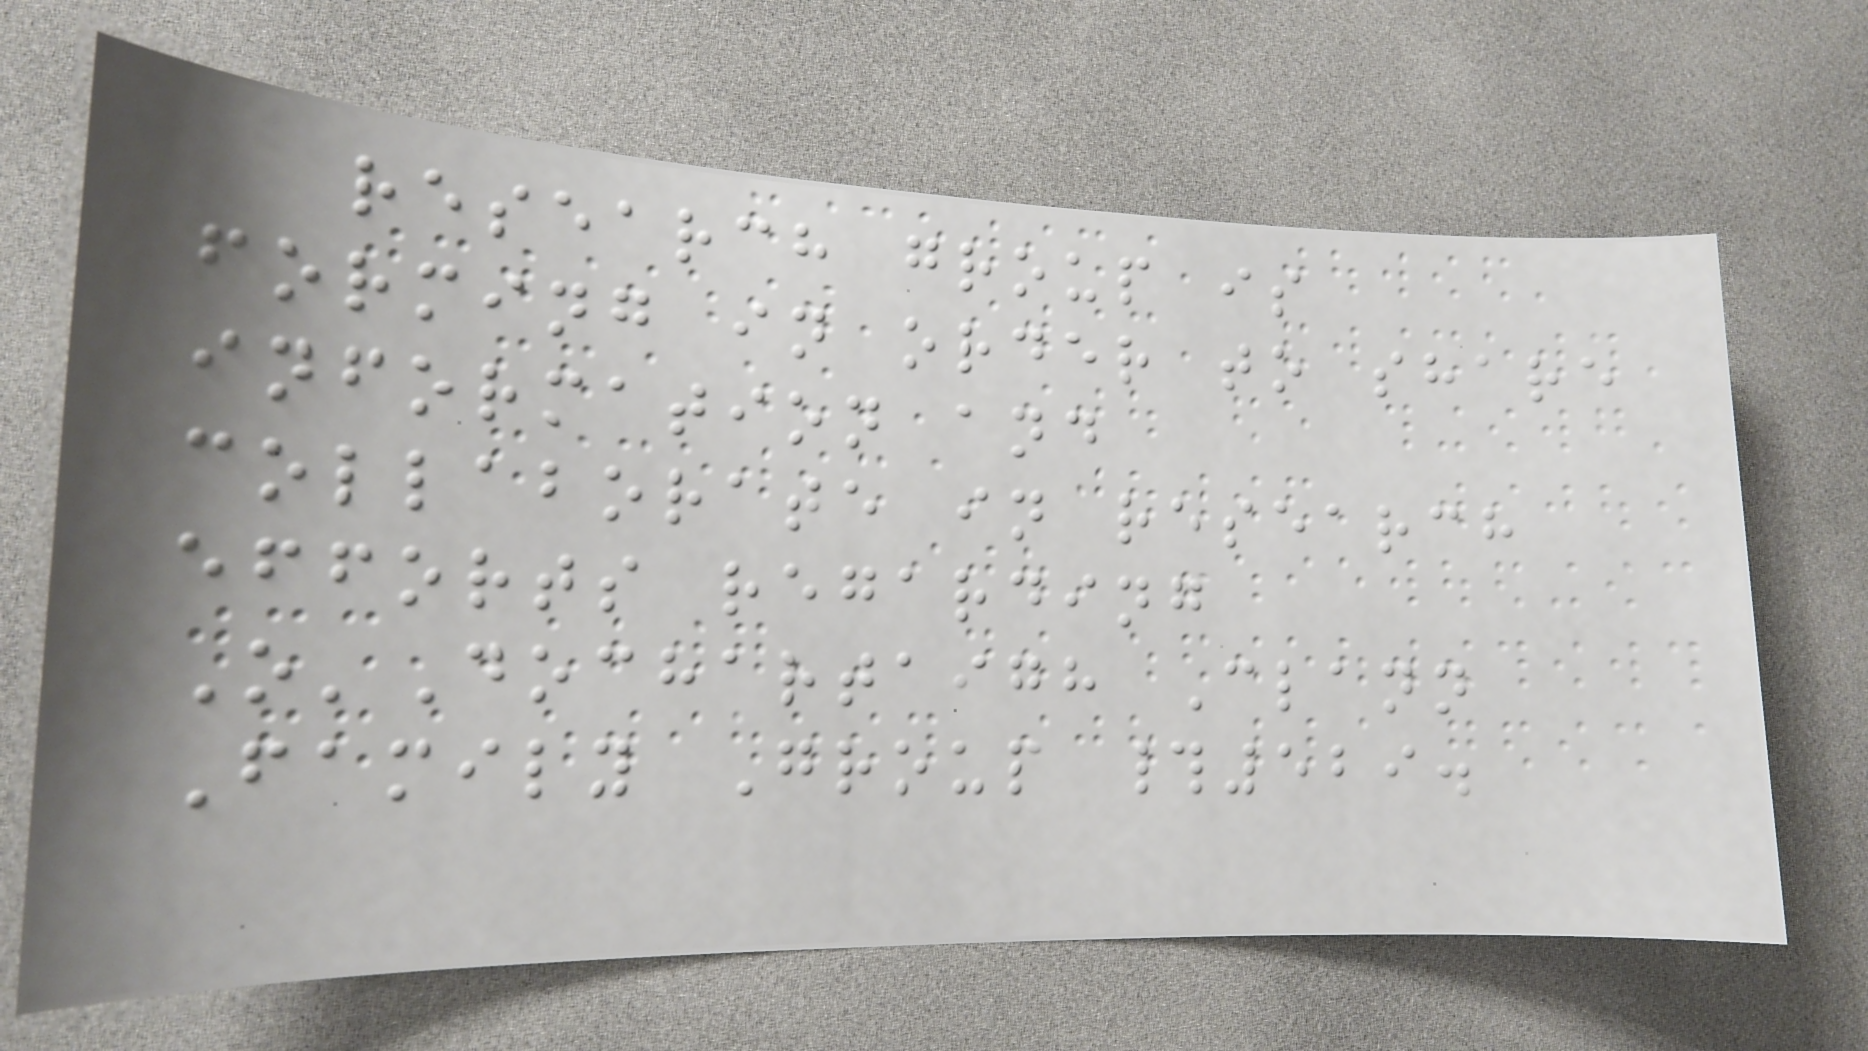research group is
forming in order to share
information and
collaborate in research
efforts regarding
O'Dochartaigh Clann
Family Group #529.
